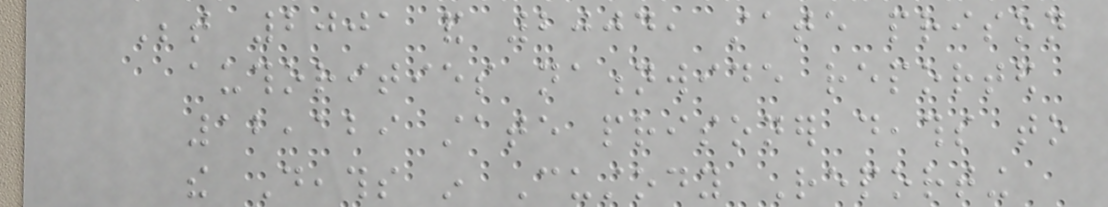Between 2001 and 2004, state prison
authorities nationwide reported
12,129 state prisoner deaths to
the Deaths in Custody Reporting
